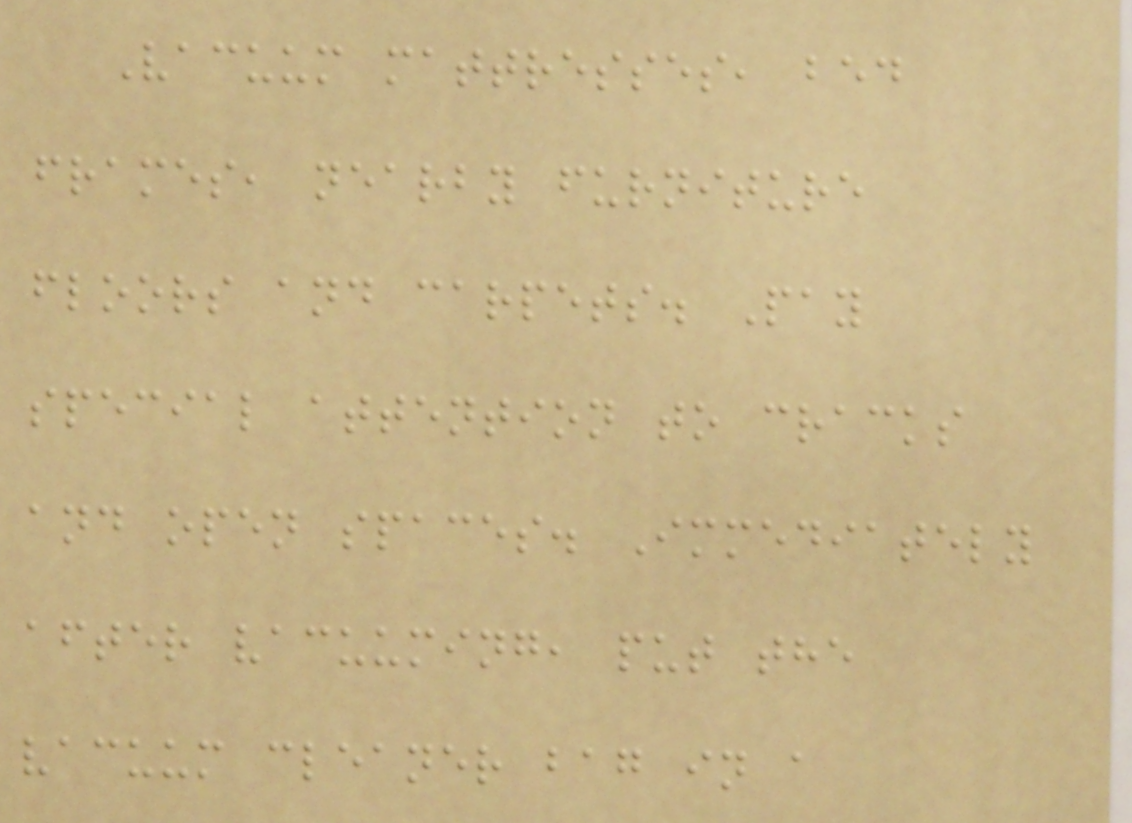Vacuum mattresses, bed
frames, nearby furniture
floors and carpets. Pay
special attention to cracks
and open spaces. Immediately
after vacuuming, put the
vacuum cleaner bag in a
